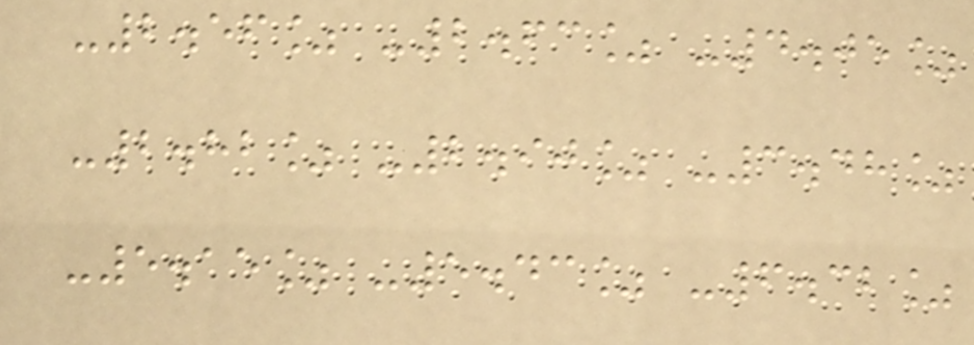-2.56% -2.63% -4.05%
-2.82% -2.90% -3.48%
-5.15% -5.43% -6.32%
